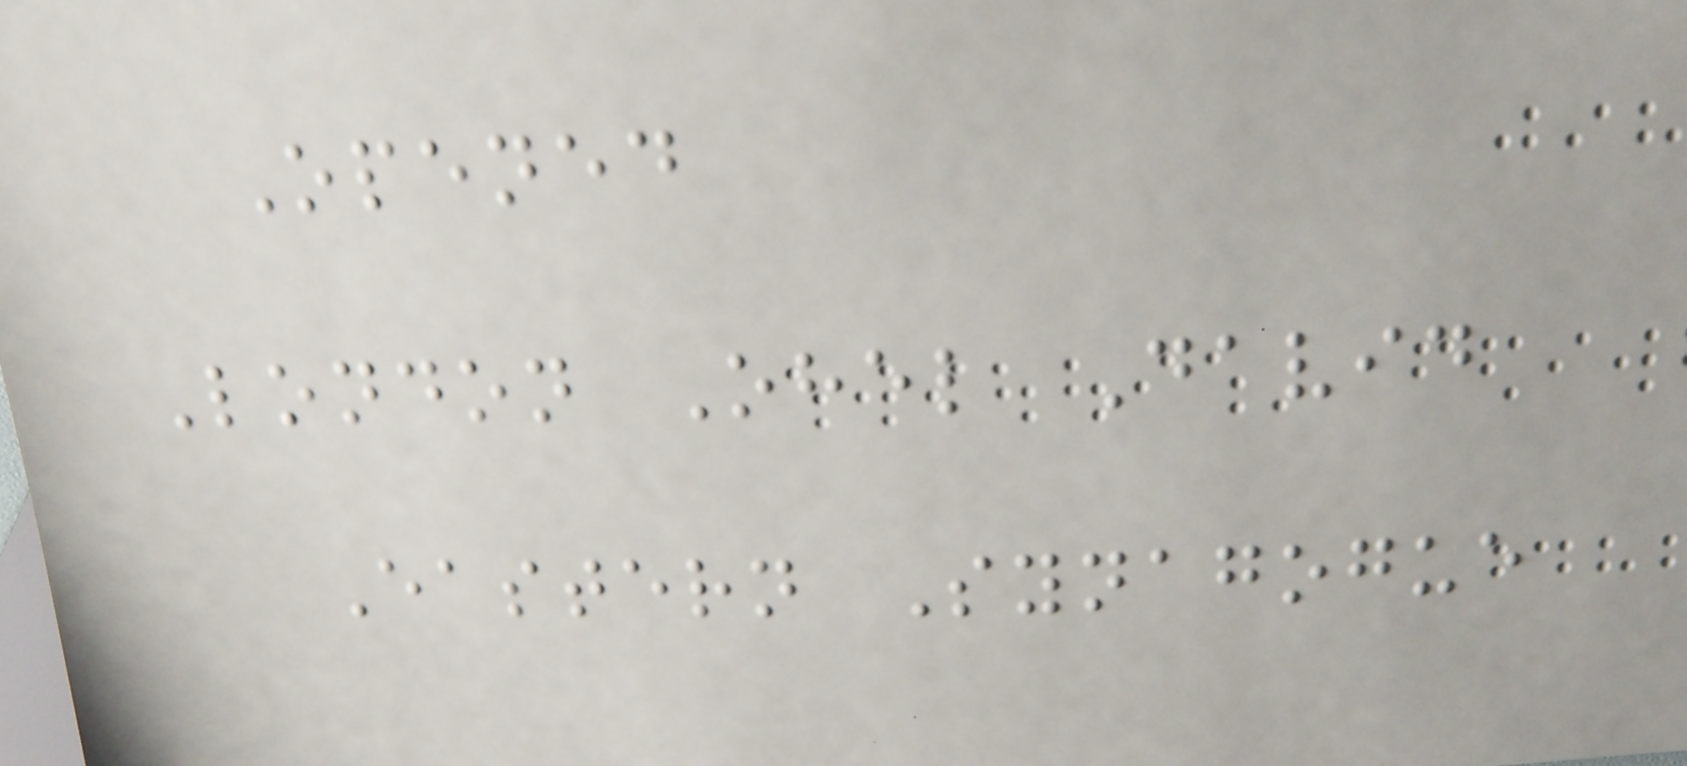Opened
London Ohel David
Eastern Synagogue
